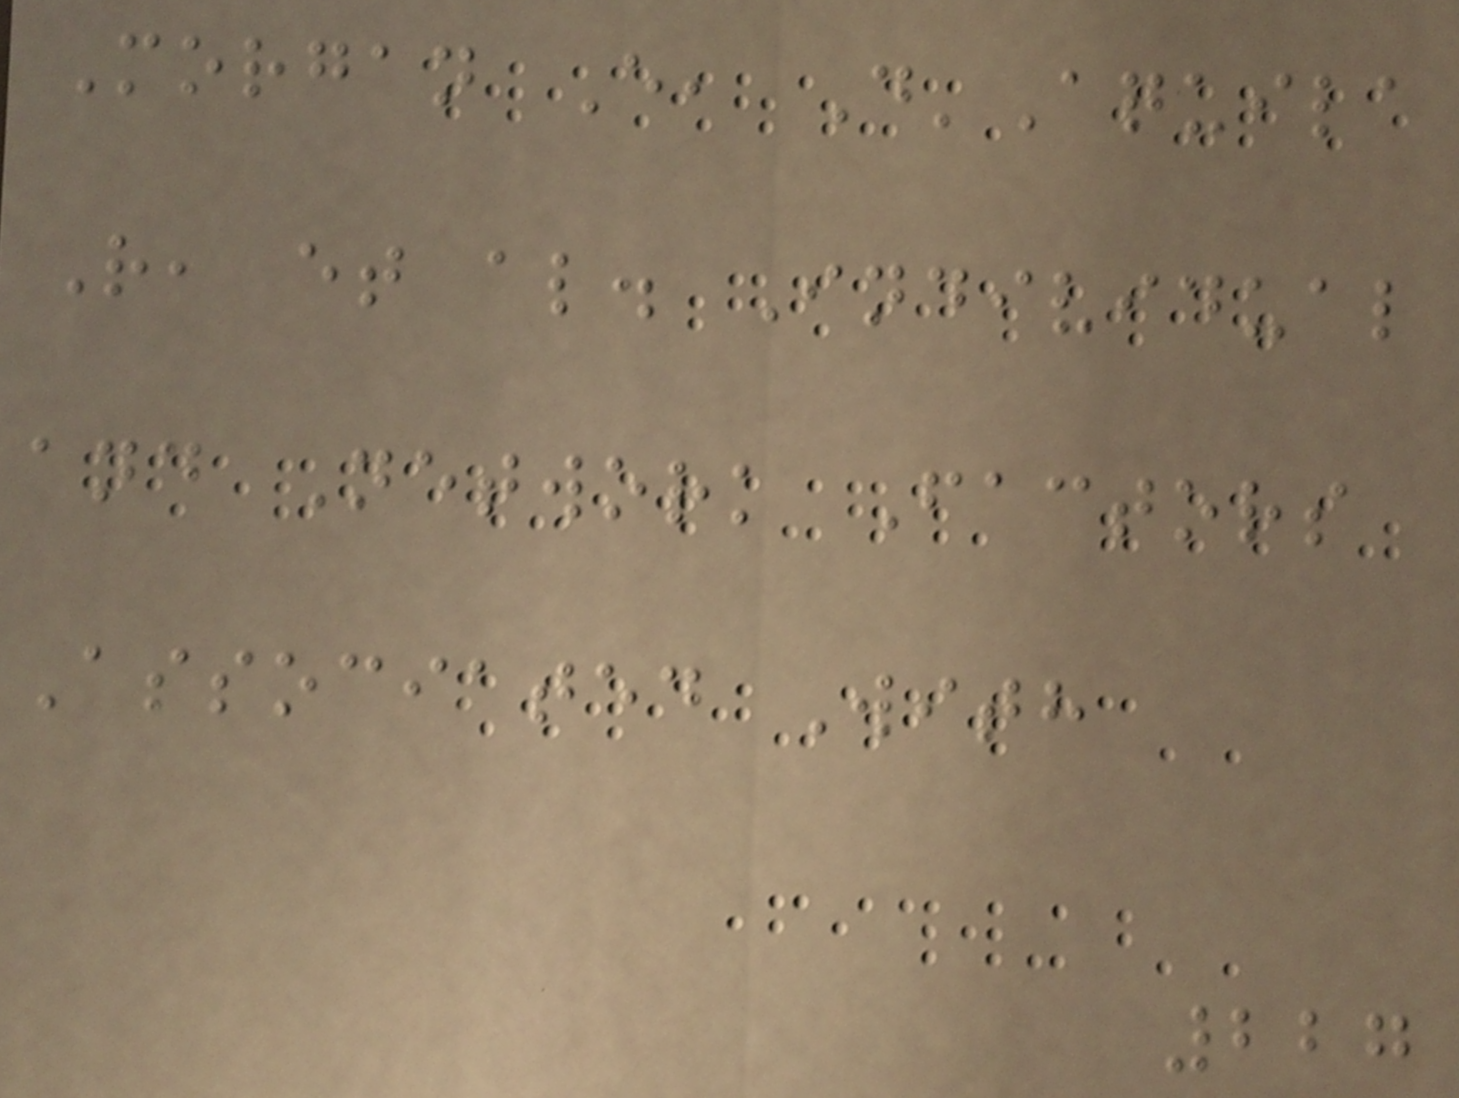Morgan E, D'Aquila
R, et al. Individual
and Network Factors
Associated With
227
